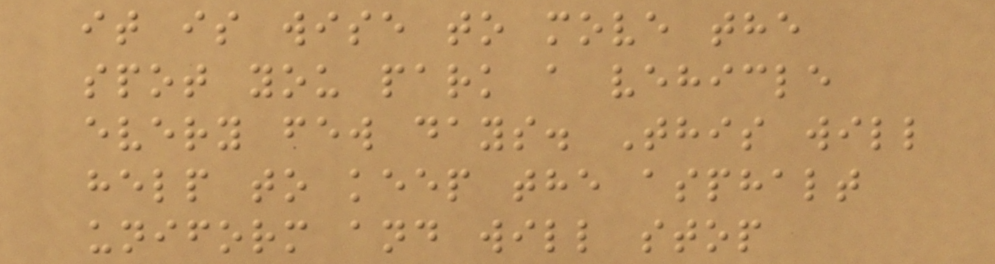it is wise to move the
spot you park a vehicle
every few days. This will
help to keep the asphalt
uniform and will stop
